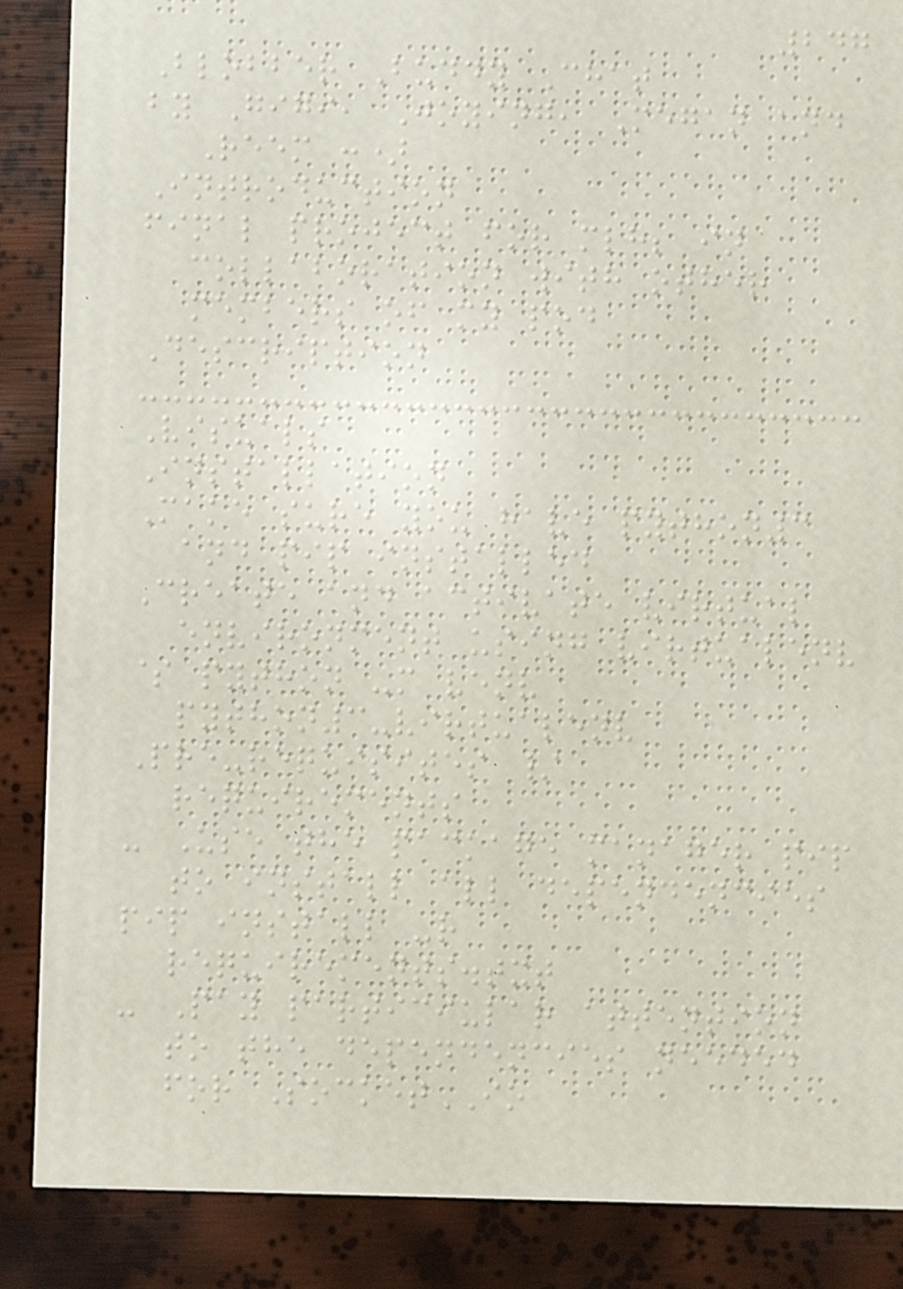247
Blobber Buddy Chat
by Gigi, Joying, Megan and
Reem :)
Introduction
final project for mlh; in
collaboration with other
members of my pod
Description
Visuals
Installation
Make sure you have python3
and pip installed
Create and activate virtual
environment using virtualenv
$ python -m venv
python3-virtualenv
Pre-requisites /
requirements
- Use the package manager pip
to install all dependencies
pip install -r
requirements.txt
- Pay particiular attention
to the dependencies needed
for SocketIO
